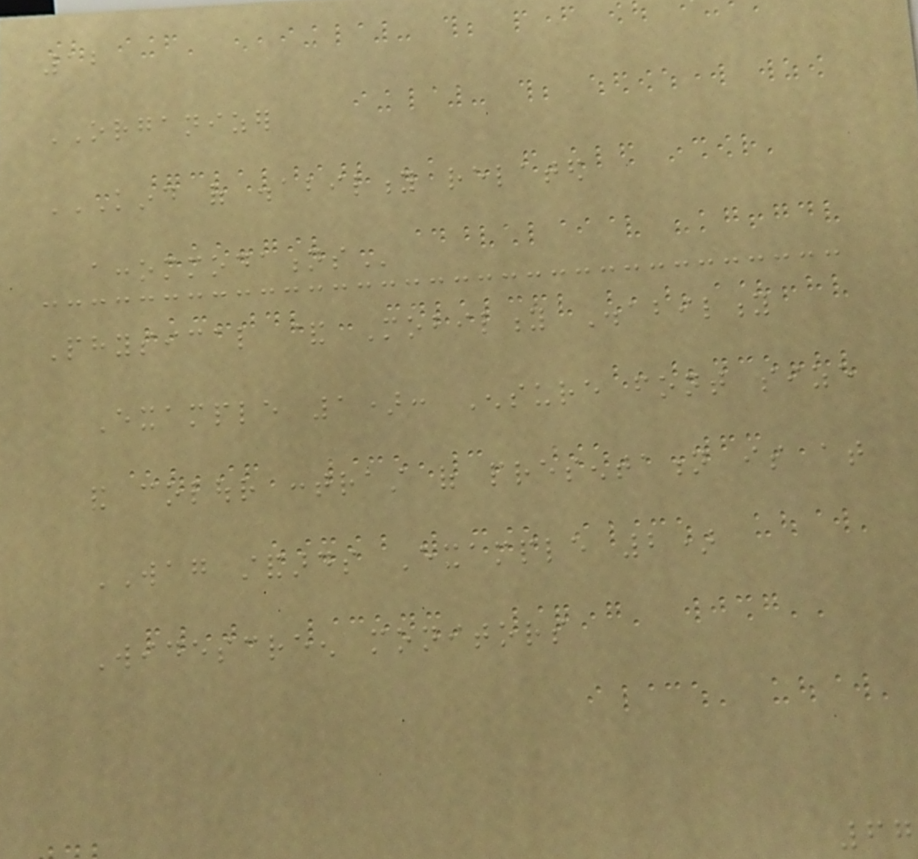12
ORGANIZER
KIND OF DISABILITY RELATED
ACCOMMODATIONS
Physical & Mobility Disability
Example 1): Ensure font size
and colour contrast of presentation is at
WAG standards Example 2)
Widescreen monitors
67
